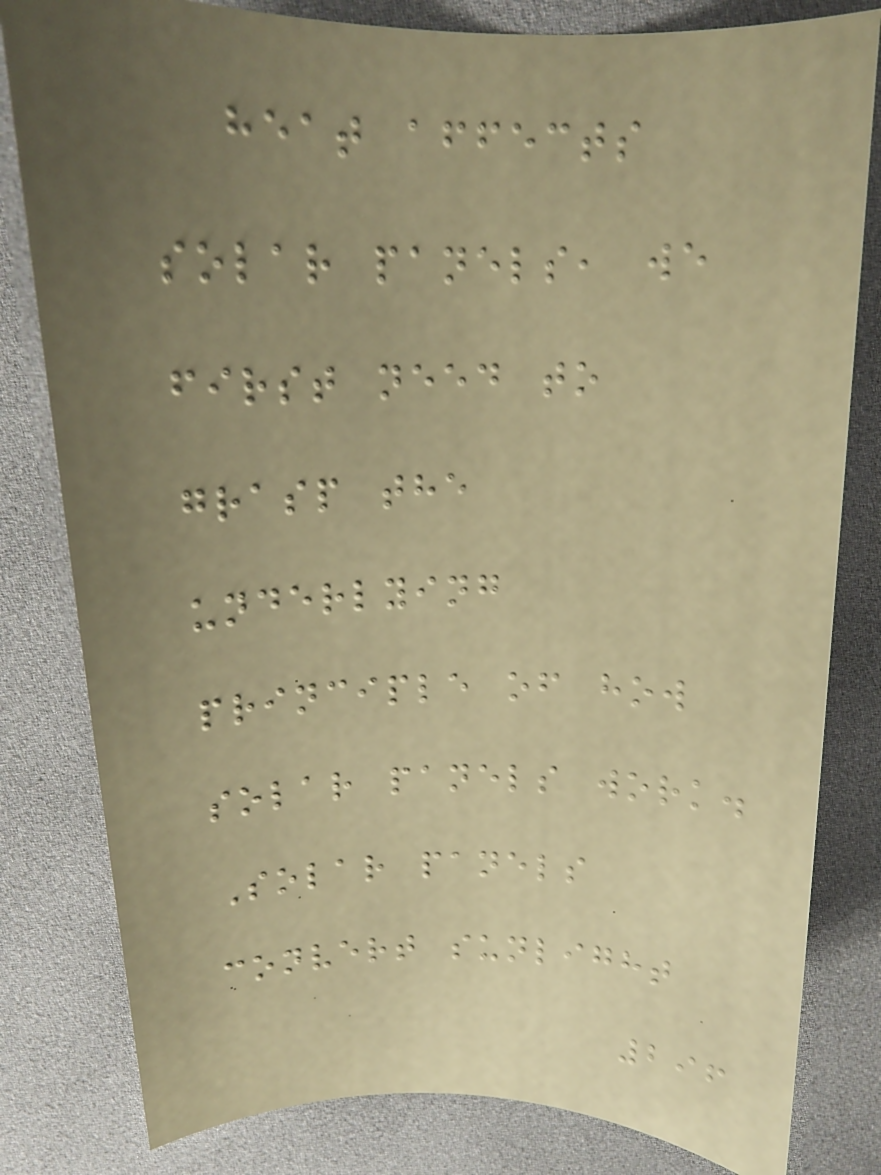heat affects
solar panels, we
first need to
grasp the
underlying
principle of how
solar panels work.
Solar panels
convert sunlight
296
